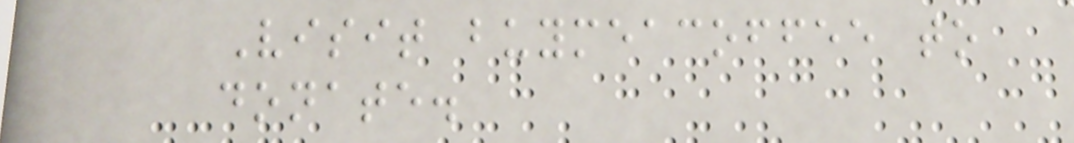Visit buymeacoffee to
donate.
